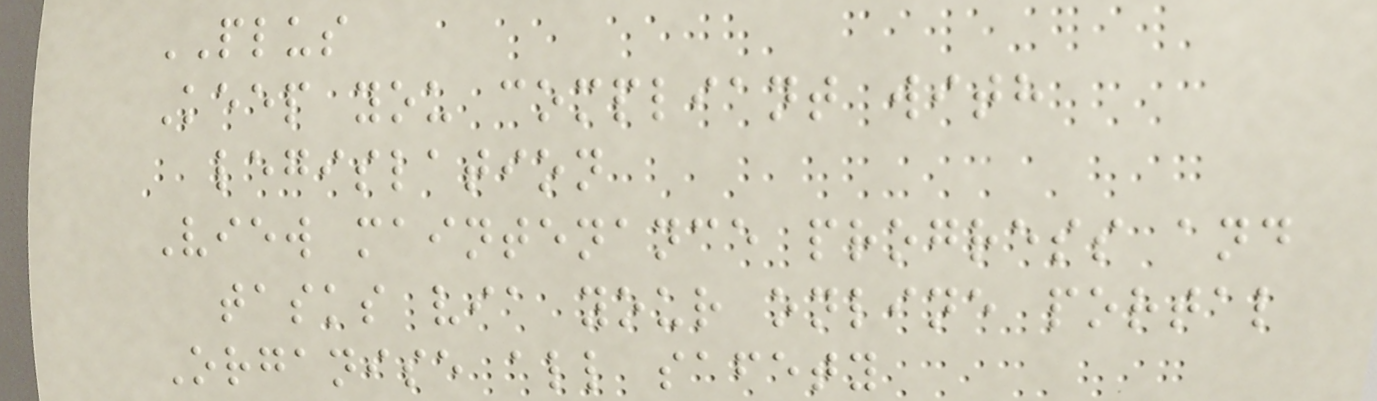PLUS
Keep you compliant with
legislation
View maintenance progress and
tasks via your online portal
Organise all safety
